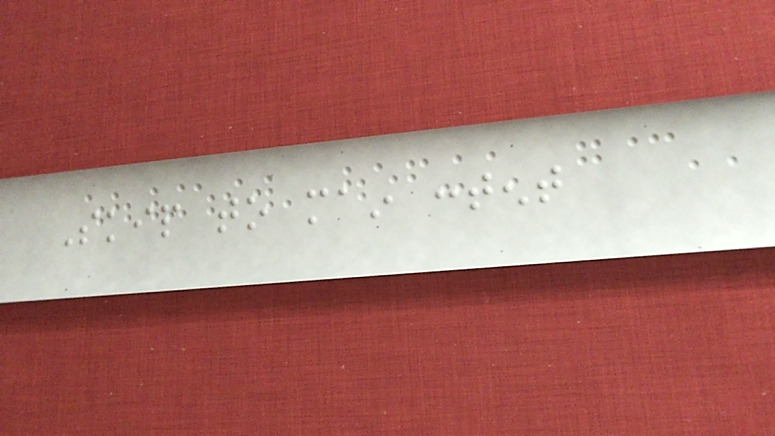Skip to main content
